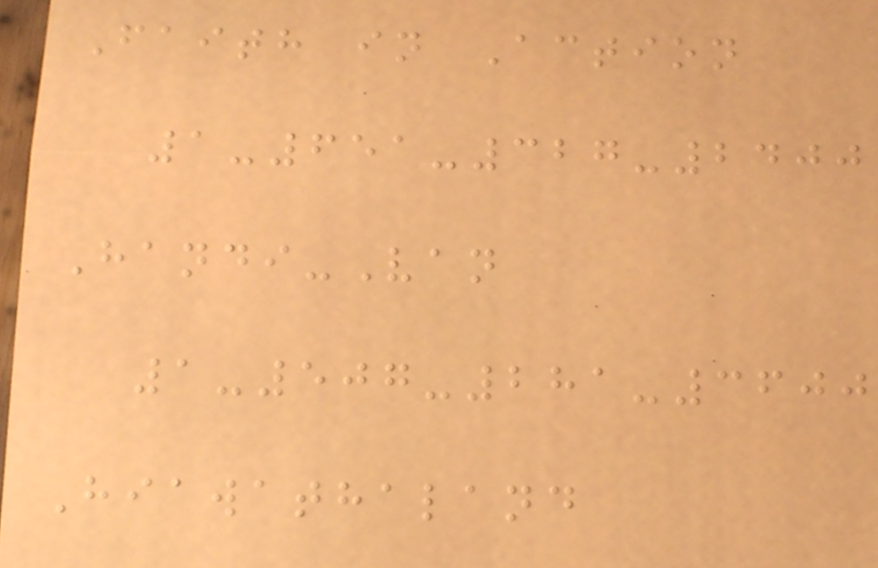Faith in Action
1-651-327-2400
Handi-Van
1-507-281-3600
Hiawathaland
